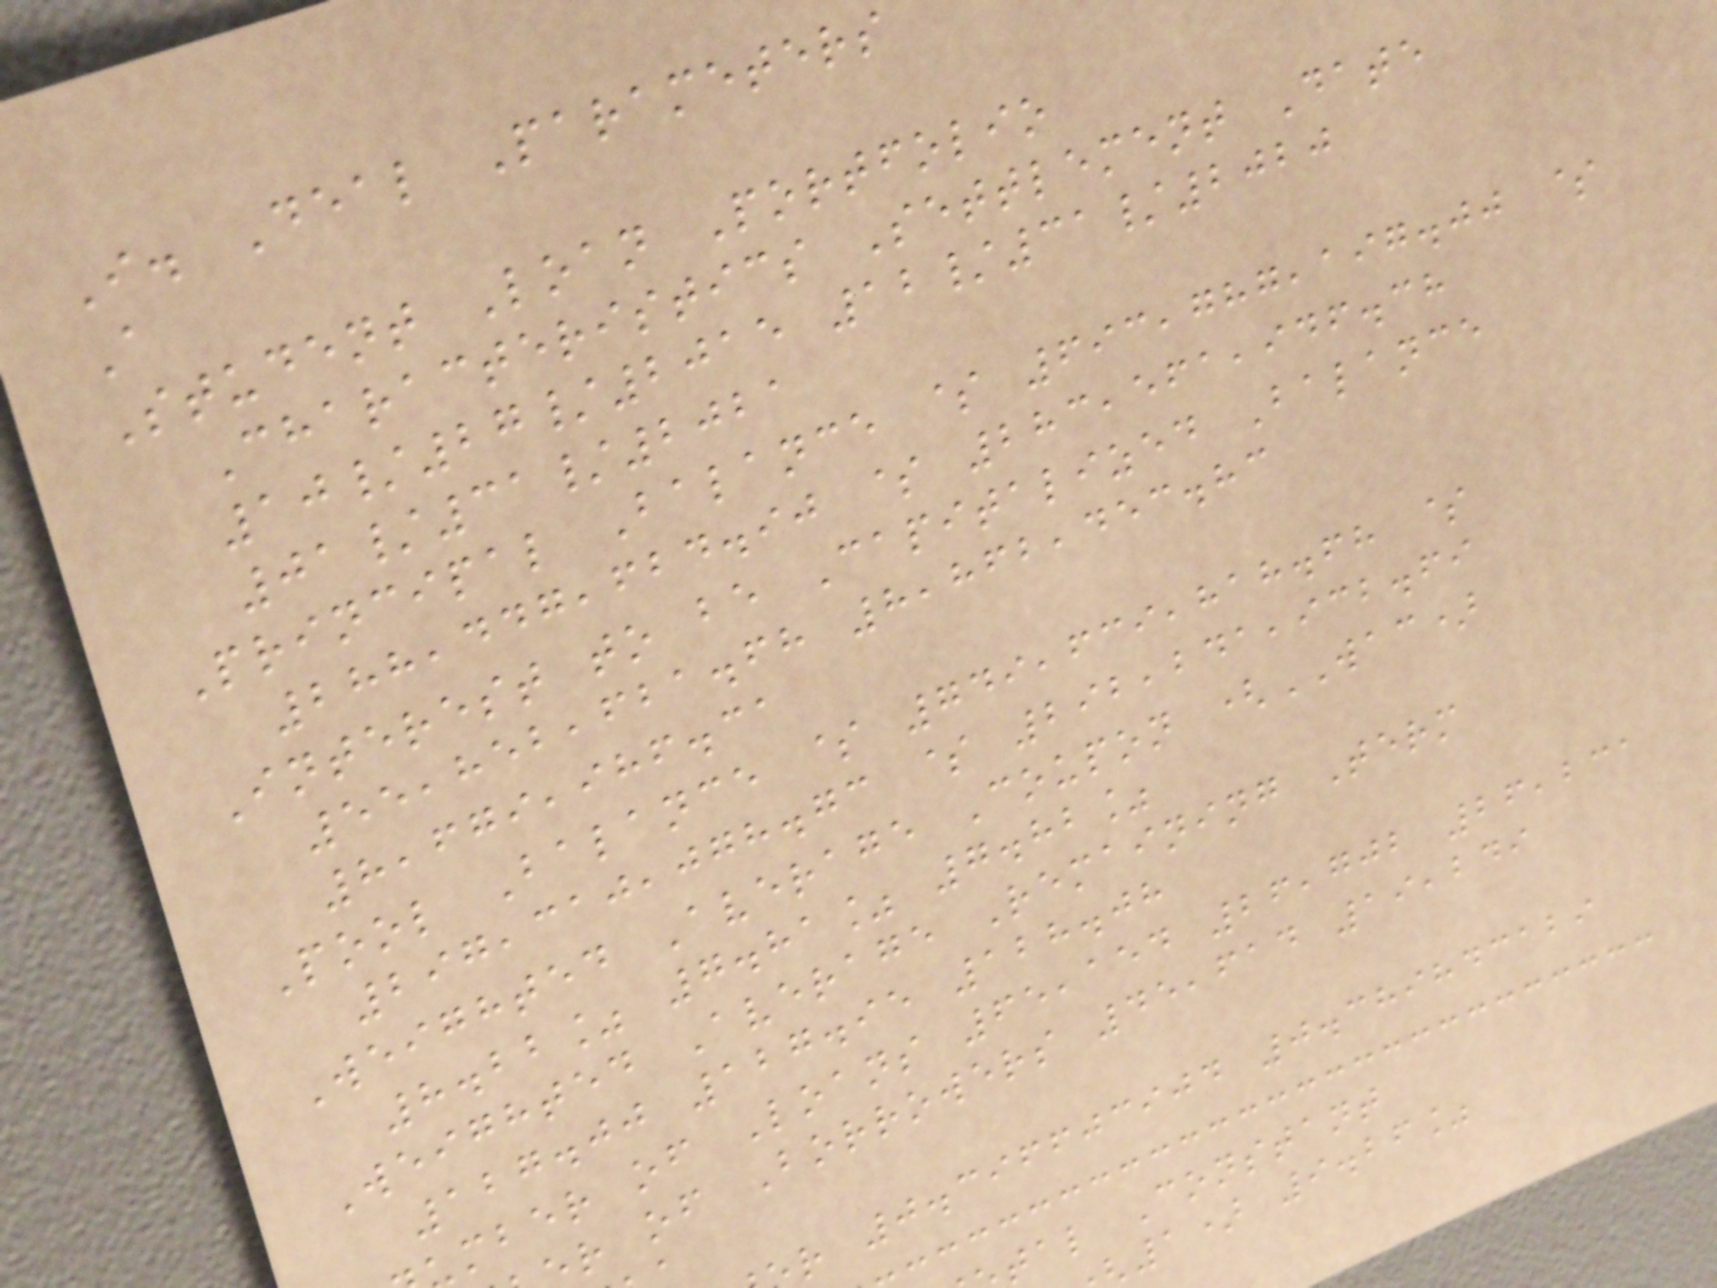I. Deal Parameters
A
Student Loan Portfolio
Characteristics Settlement Date
10/27/2015 12/31/2020
01/31/2021
Principal Balance $ 693,787,197.00 $
288,447,624.90 $ 283,561,946.38
Interest to be Capitalized Balance
55,852,621.68 8,862,453.83
8,679,986.31
Pool Balance $ 749,639,818.68 $
297,310,078.73 $ 292,241,932.69
Weighted Average Coupon (WAC)
8.22% 7.81% 7.82%
Weighted Average Remaining Term
127.00 127.95 128.08
mber of Loans 65,154 26,702 26,231
r of Borrowers 45,614 19,249
r 0.396603904 0.389843129
tal Constant
1) 9.26%
